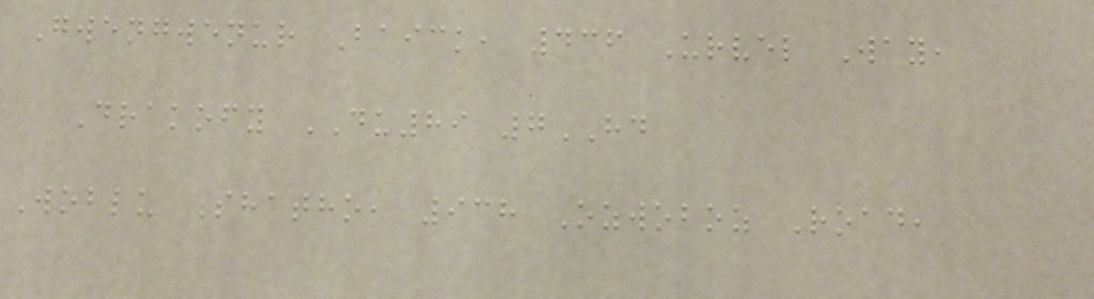Gwengwenur Baick, 436 Urvel Way,
Drakofy DU89 7HD
Woblu Shatho, 938 Ozwoboz Road,
